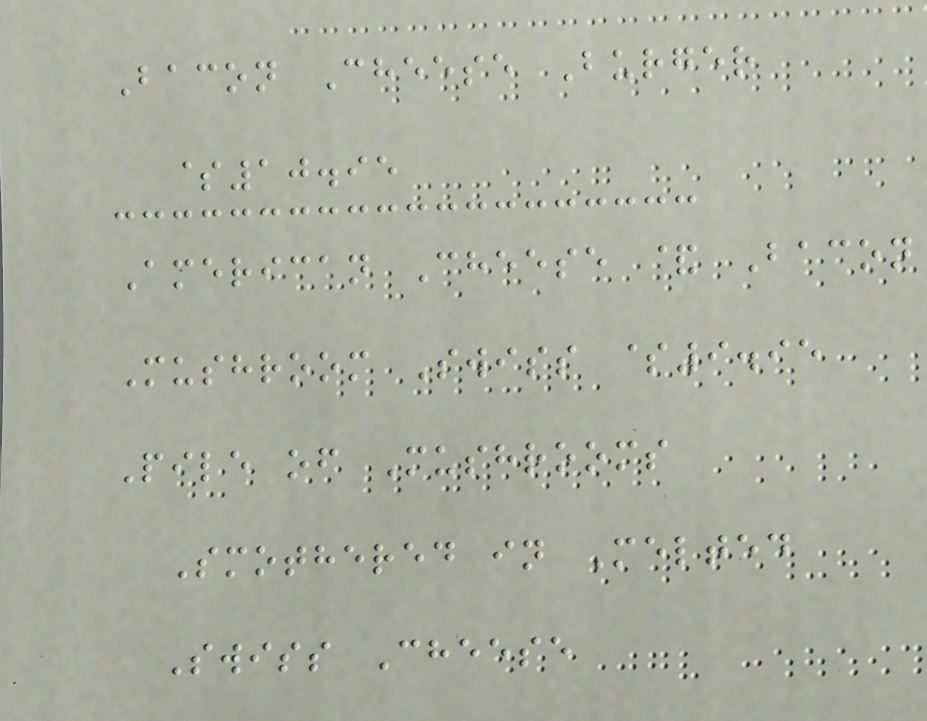Bacon Cheese Burger
$10.95
American Cheese & Bacon
Mushroom Swiss $9.95
Pile of Mushrooms
Smothered in Melted
Swiss Cheese
